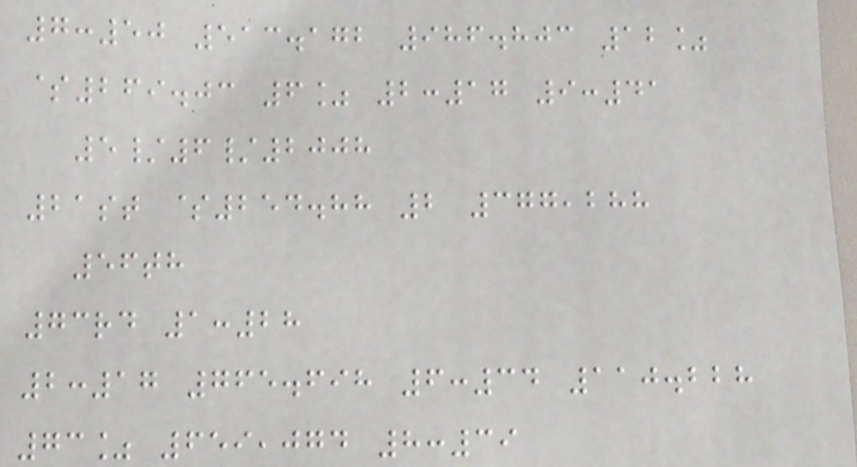7:50 513.172 986.803 12%
$269.03 6% 2:17 9:41
5/6/2008
21st $254.88 2 377,288
56th
73rd 1:28
2:17 765.698 6:34 110.228
73% 659,074 8:39
